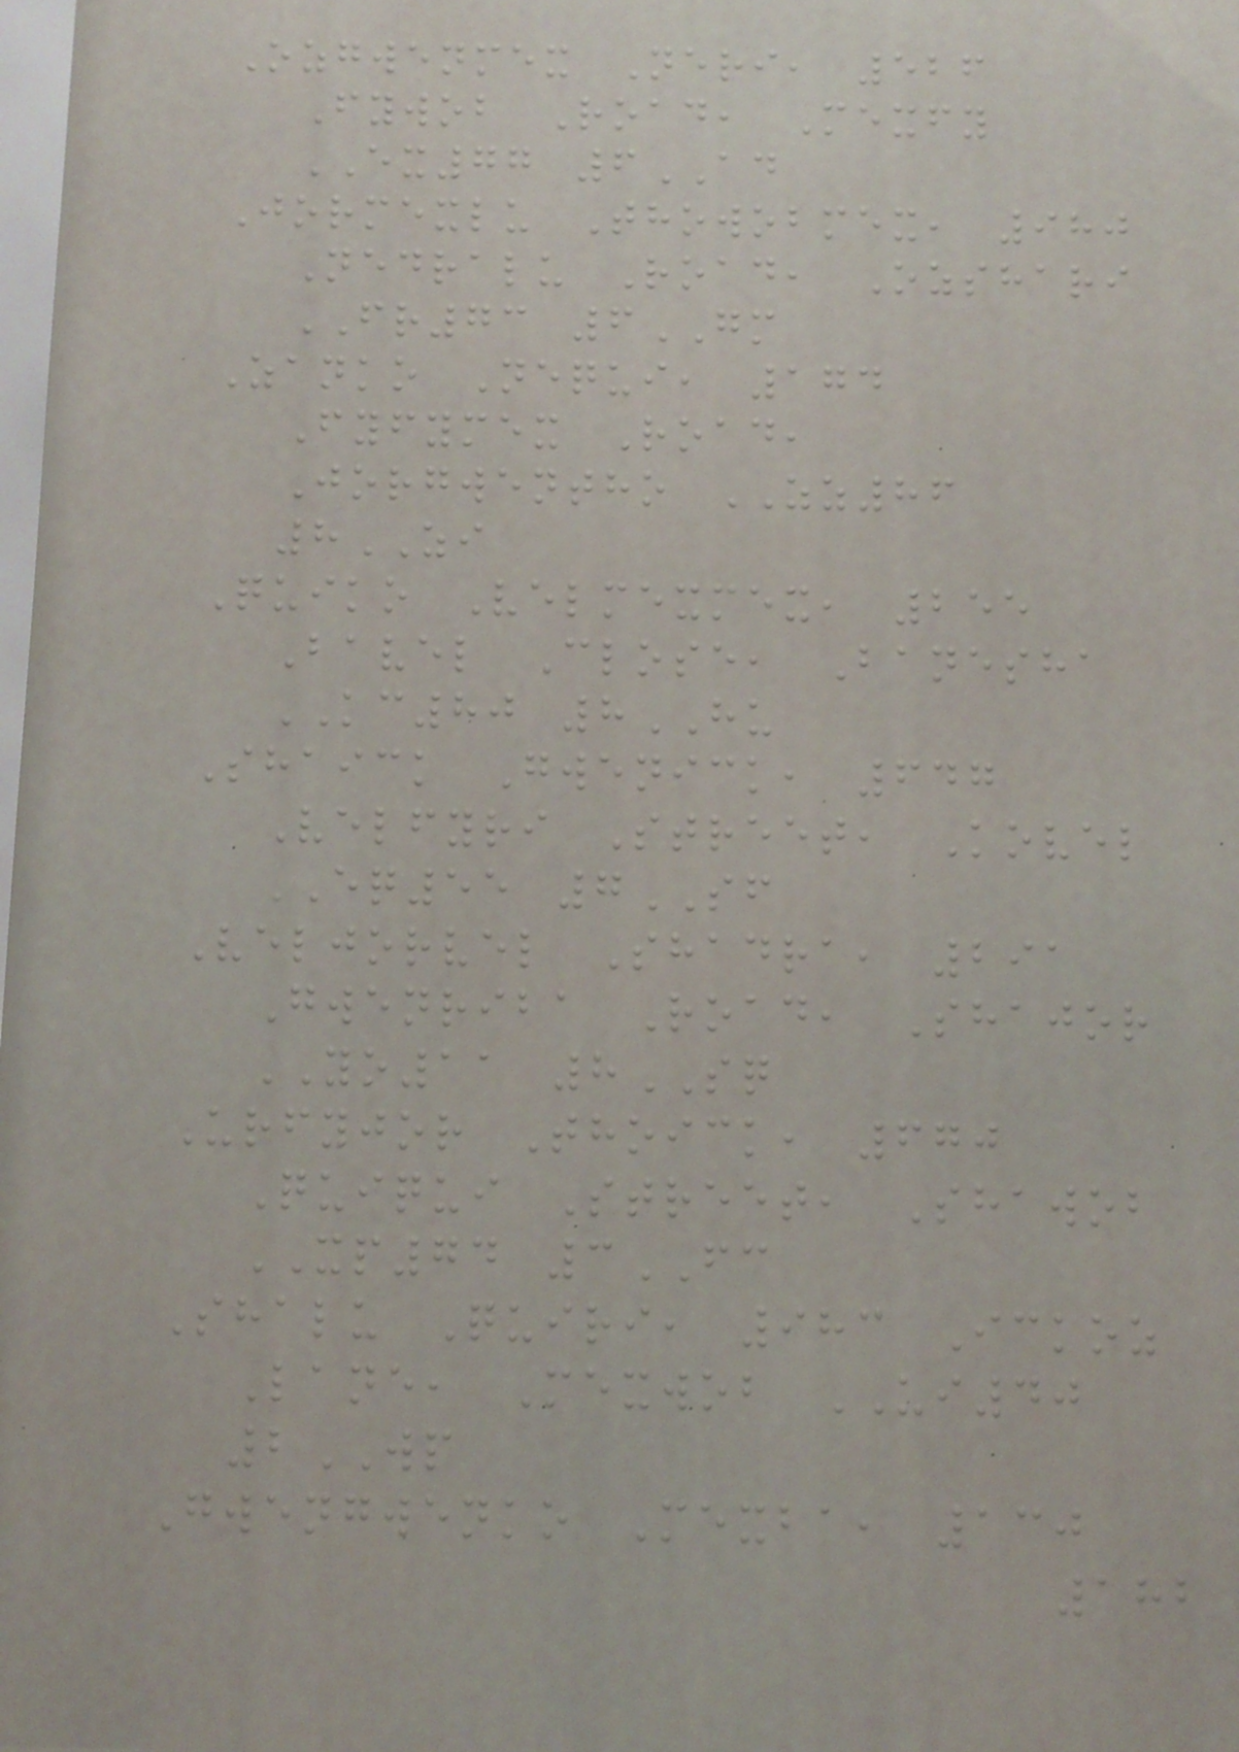Ozgwenmex Neri, 526
Fywob Road, Mexfy
EX77 6AD
Jormexlu Thowobmex, 980
Nedralu Road, Ozshari
FR73 6GM
Zanko Nequi, 174
Fyfymex Road,
Jorgwentho ZZ86
8ZI
Quiko Velmexmex, 255
Bavel Close, Banesha
KC80 8HU
Shaick Gwenick, 647
Velfyri Street, Kovel
EQ55 7SF
Veljorvel Shadra, 291
Gwenriba Road, Shajor
YO11 8SQ
Urfyjor Thoick, 670
Quiqui Street, Shawob
XP74 3FC
Shalu Quiri, 983 Ickoz
Lane, Mexwob UI40
2WP
Gwengwenko Mexba, 130
182
